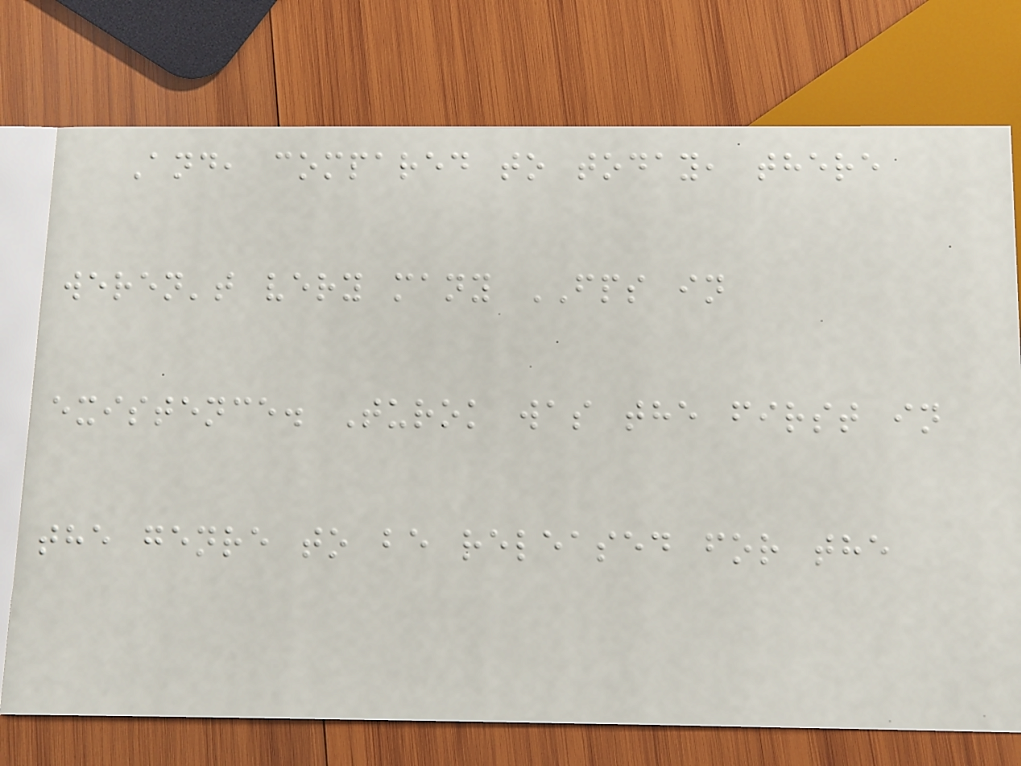And, compared to today, there
weren't very many FPS in
existence. Turok was the first in
the genre to be released for the
